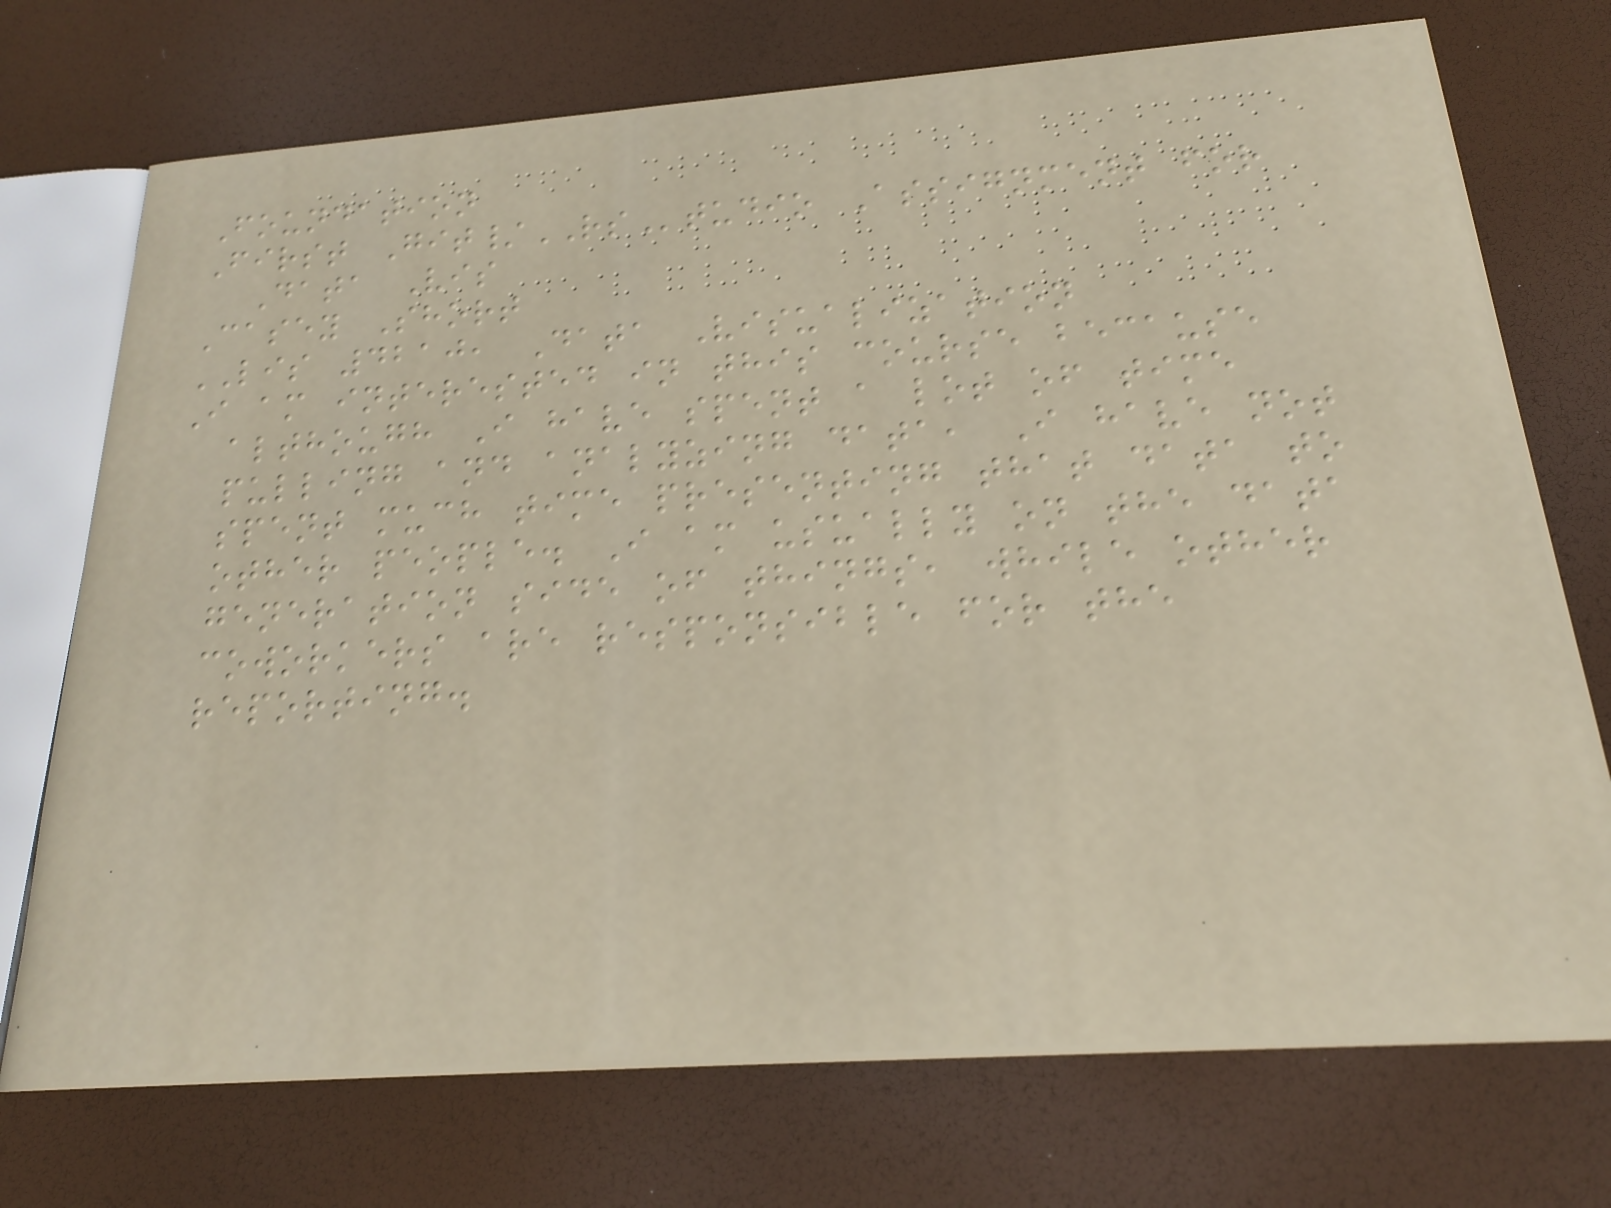Foundation
First Git/RStudio Assignment for
Data Vis
Casey Short
LIS 4210, Data Visualization
I am interested in this course because
although I have spent a lot of time
pulling and analyzing data, I have not
spent much time presenting that data to
other people. I am usually on the data
generation side of things, while other
coworkers are responsible for the
reporting.
